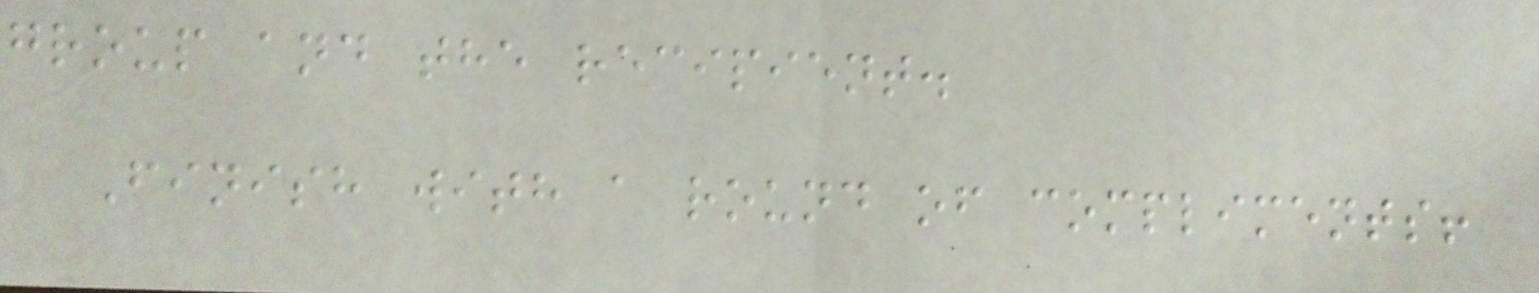group and the recipient.
Finish with a round of compliments!
